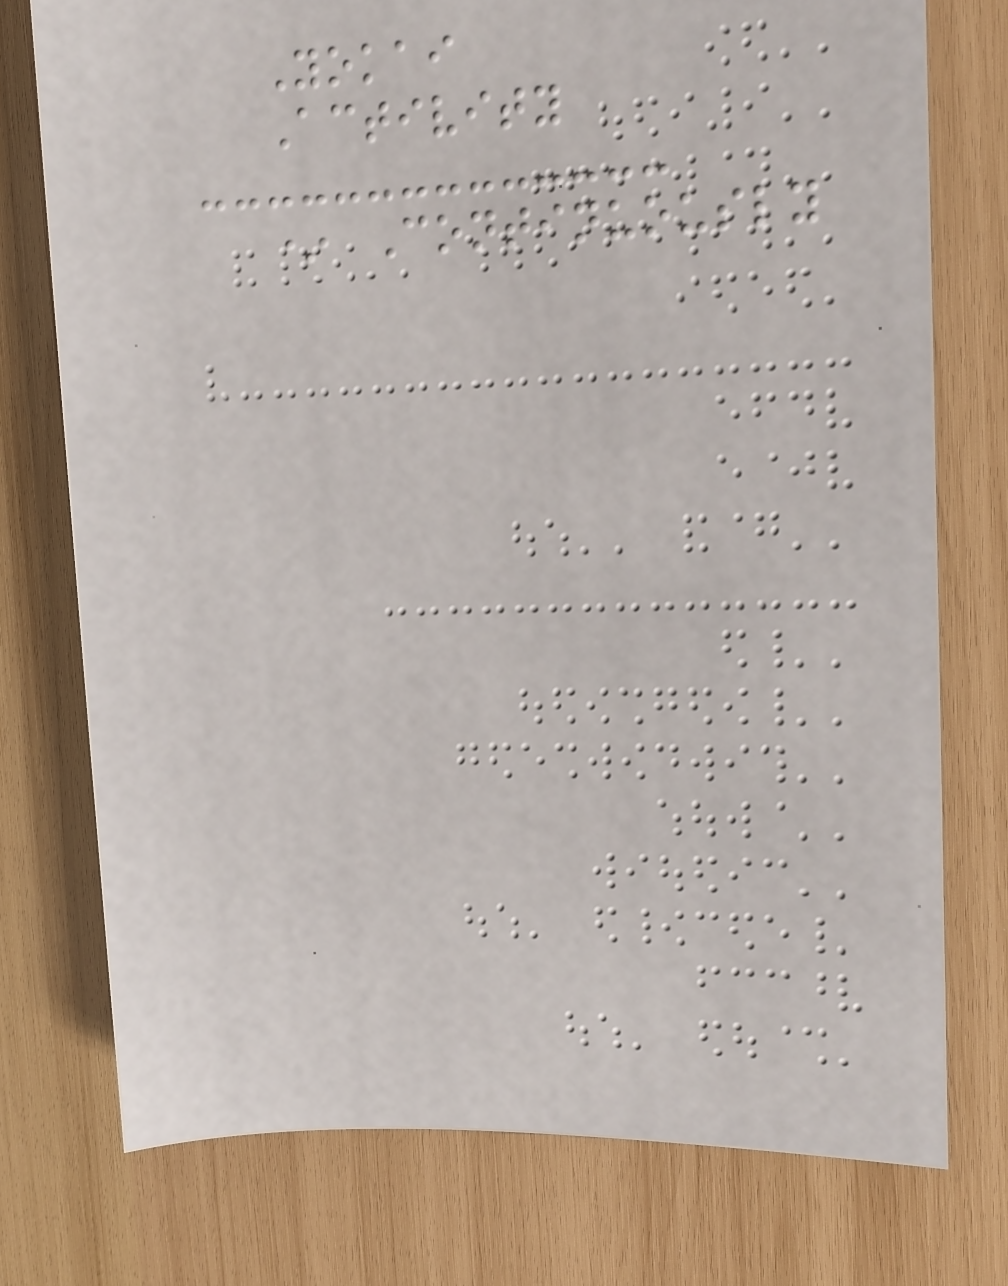Yokai
Activity
* Continuously
